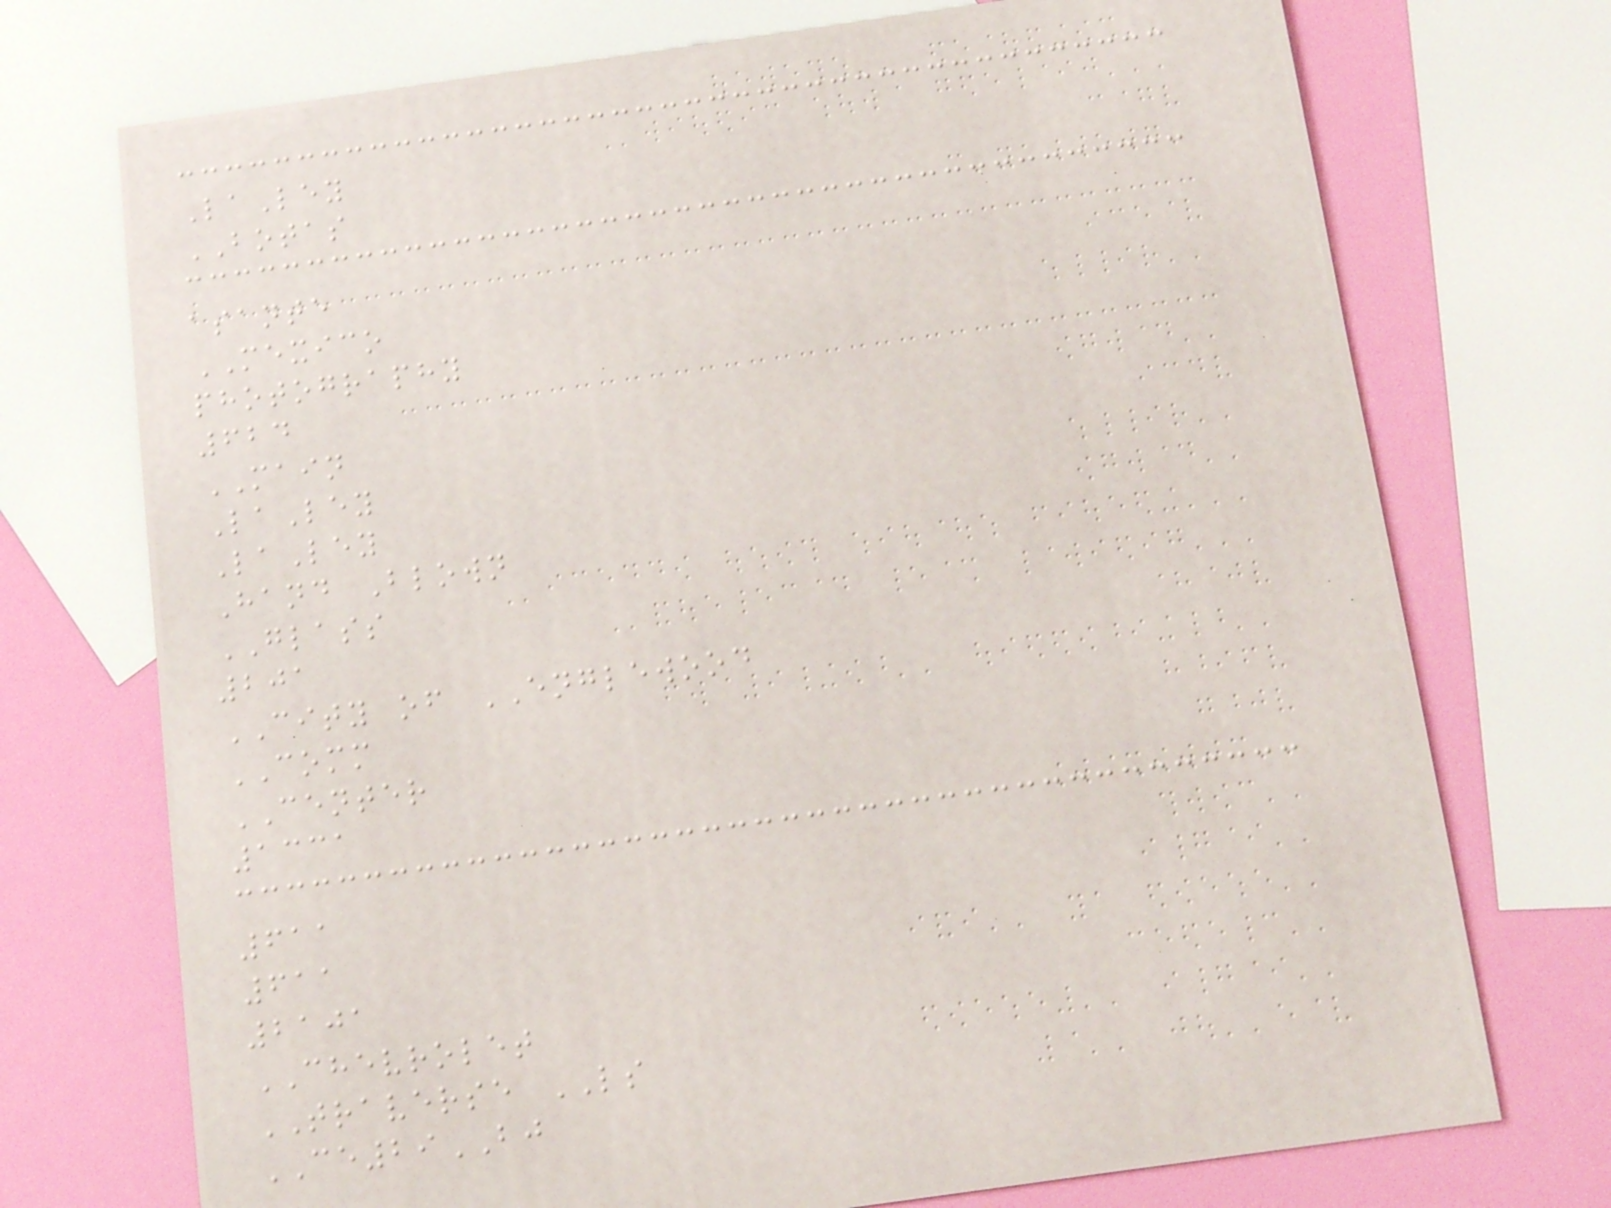LaLey
BOTAS
asante
MEXICO
photography
624
MAIN
LaLey
LaLey
Hand Blown
GLASS
201
CITY of ENGLEWOOD
COMM
CENTER
1331
611
611
2101
CHEVROLET
TRAVERSE LS
CE29BJ
